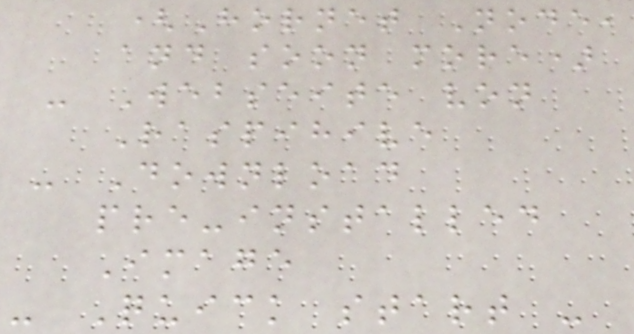(Hornet Node,
and soon more)
- Webseite von
Raspihive
- Download
pre-installed
Image
- Quick start -
